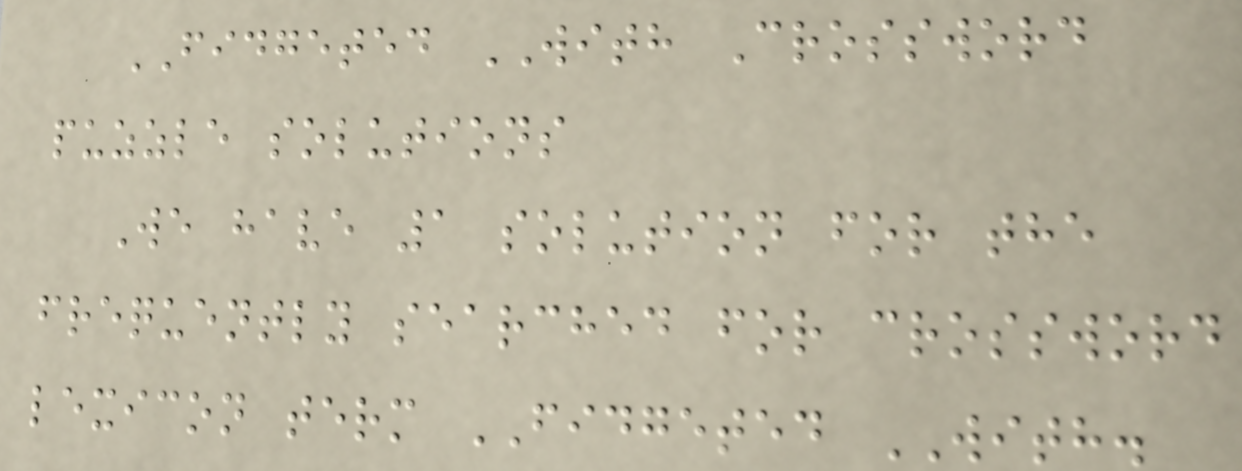FIDGETED WITH Crossword
puzzle solutions
We have 1 solution for the
frequently searched for crossword
lexicon term FIDGETED WITH.
